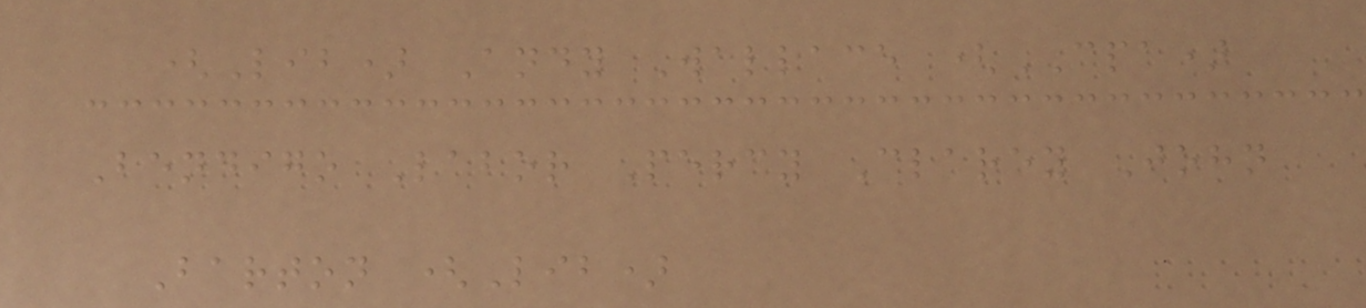(Lib) Andy Wallace (CPA)
Bendigo Labor Percy Clarey John
Barton (Lib)
